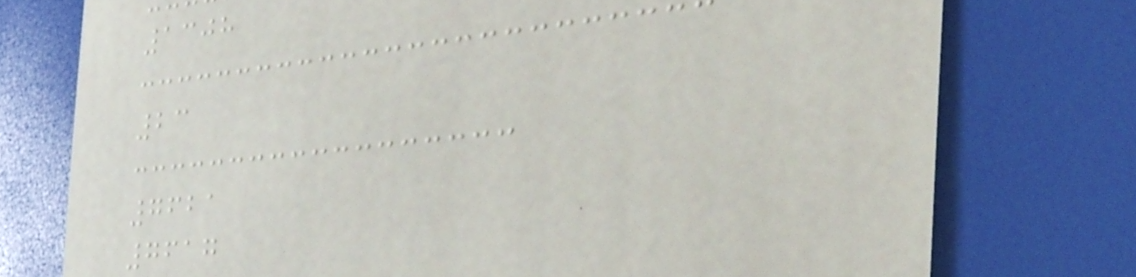1308
23
7621
7617
